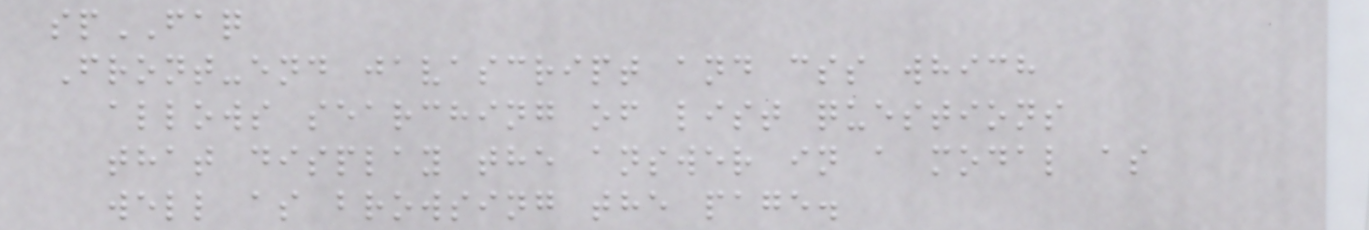spFAQ
Front-end javascript and css which
allows searching of list questions
that display the answer in a modal as
well as browsing the page.
